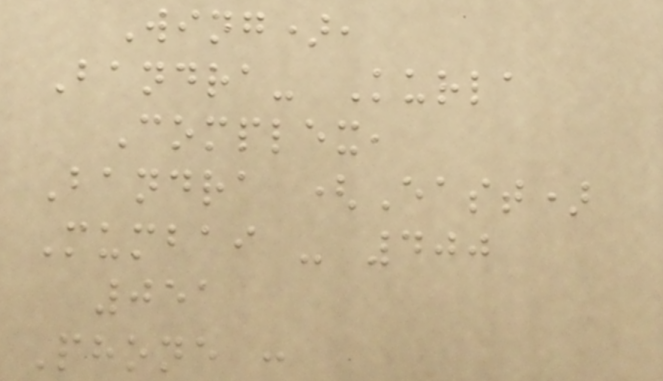Wing),
Bandra- Kurla
Complex,
Bandra (East)
Mumbai - 400
051
Phone :
